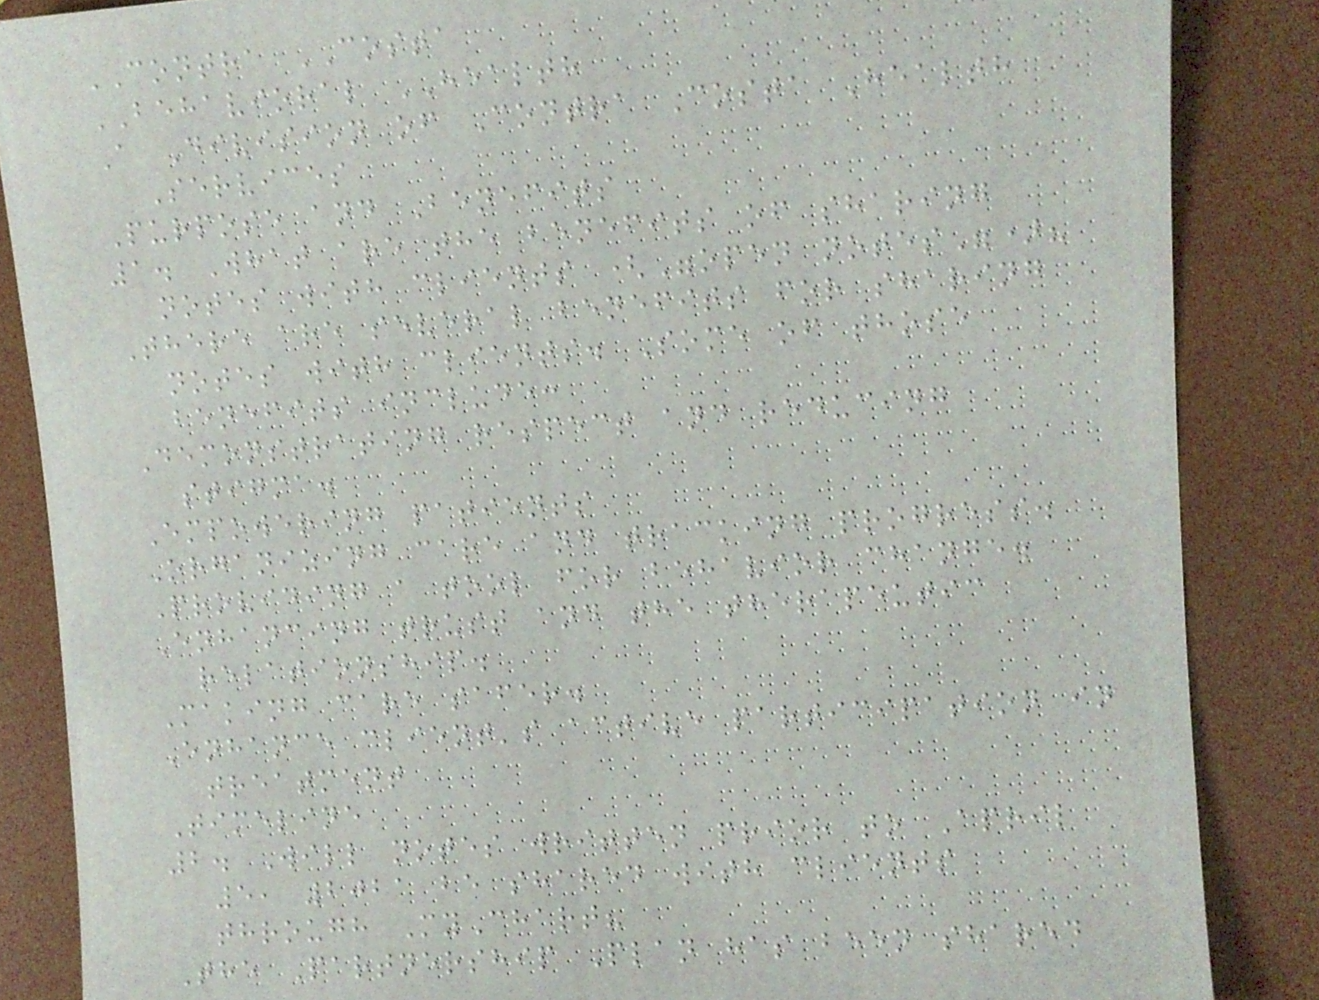CONTRA COSTA
BEHAVIORAL HEALTH
A Division of Contra Costa Health
Services
Purpose and Benefits
1. What are the benefits of sharing
notes with clients ("open notes")?
There are several benefits for sharing
notes with clients. Some of those
benefits include:
Demonstrating respect and reducing
stigma.
Empowering patients
Organizing care and tracking progress.
Providing a tool for behavior change.
Enhancing trust and the therapeutic
relationship.
Making care safer.
Enhance client's active participation in
treatment
Timeline
2. Will notes written prior to April
5, 2021 be shared with clients
through MyChart?
The Partnership Plan has been shared
